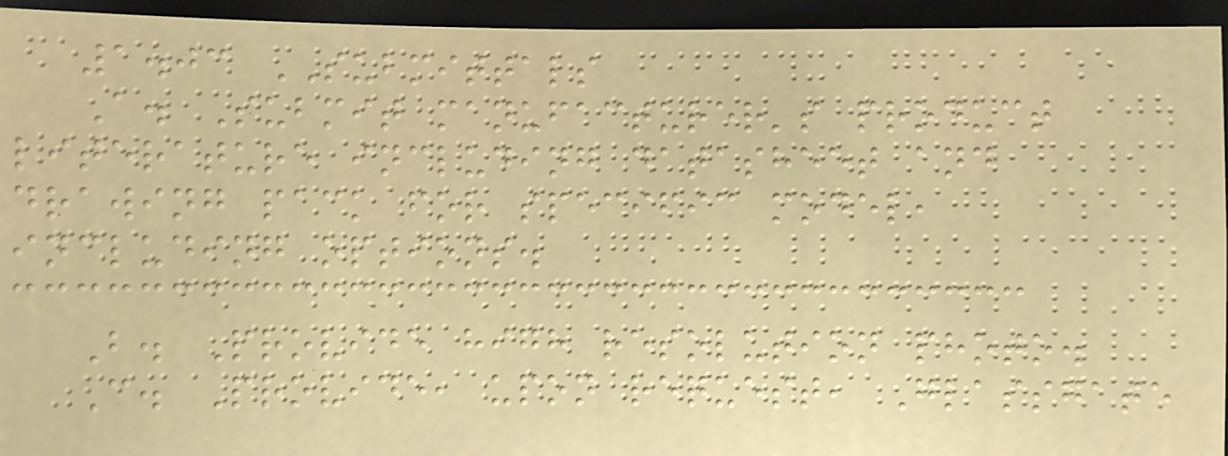1.03 SUBMITTALS
A. Submit manufacturer's product
literature including datasheet and
drawing pack for specific model,
including options.
B. Provide high resolution photo.
C. Provide, upon request, Glassgate
